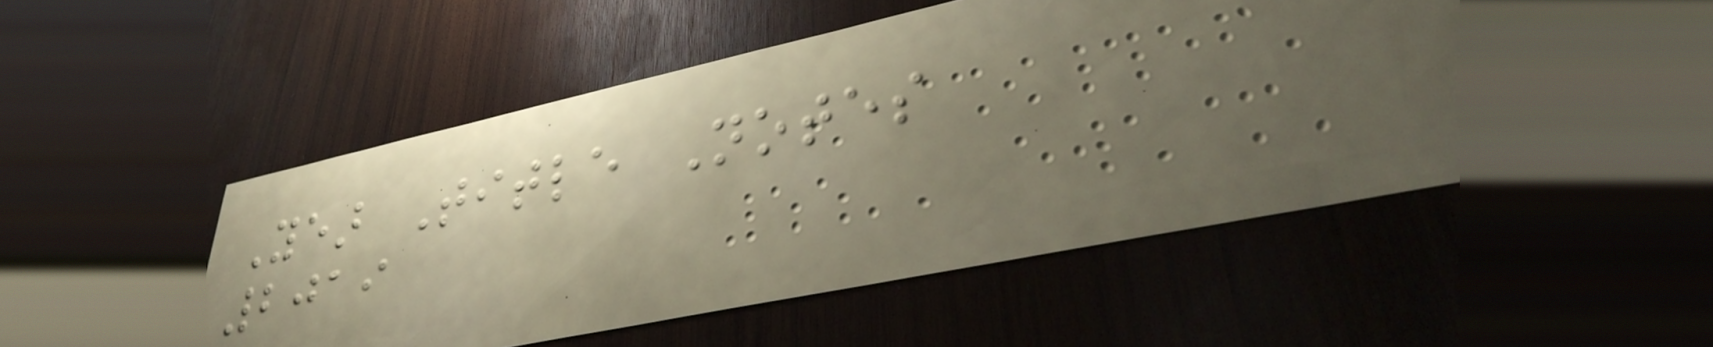Year Title Notes
2019
